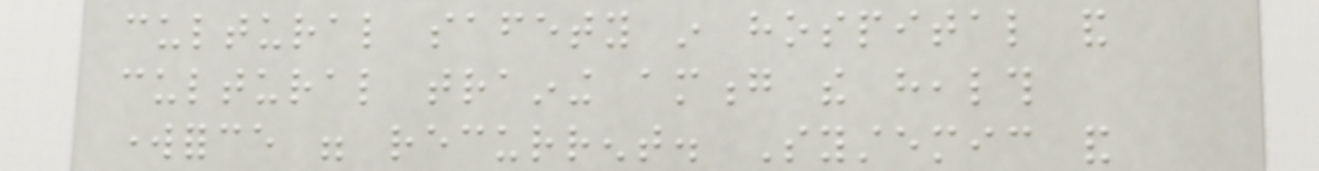cultural safety in hospital and
cultural training among the health
workforce were recurrent. Systemic and
